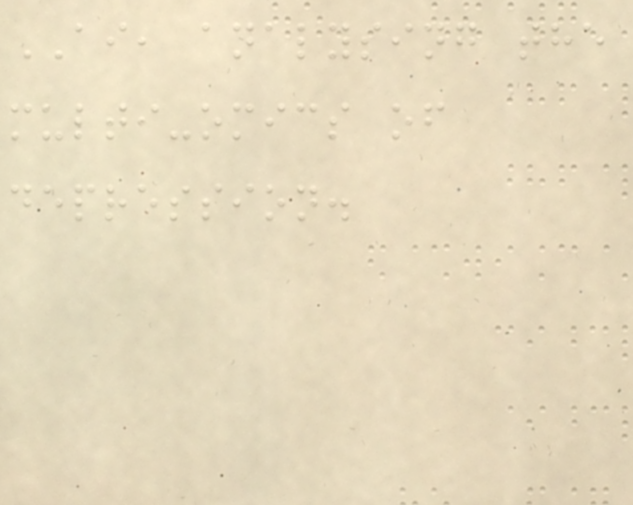AI, analysing the
multi-omics of
depression.
